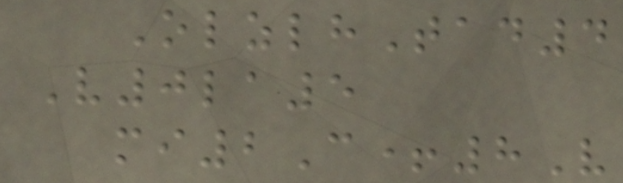OlzlhTad4
V0la5
mi2C+8V
